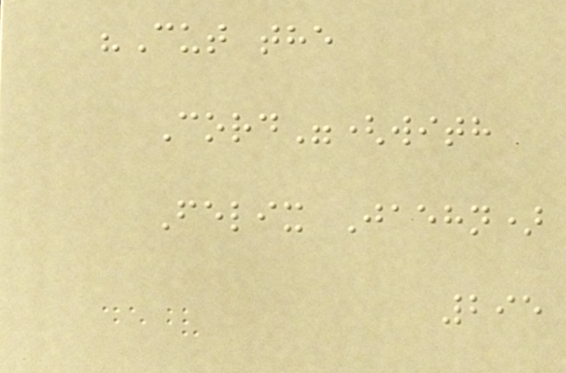"Cut the
Cord"(with
Felix Jaehn)
295
